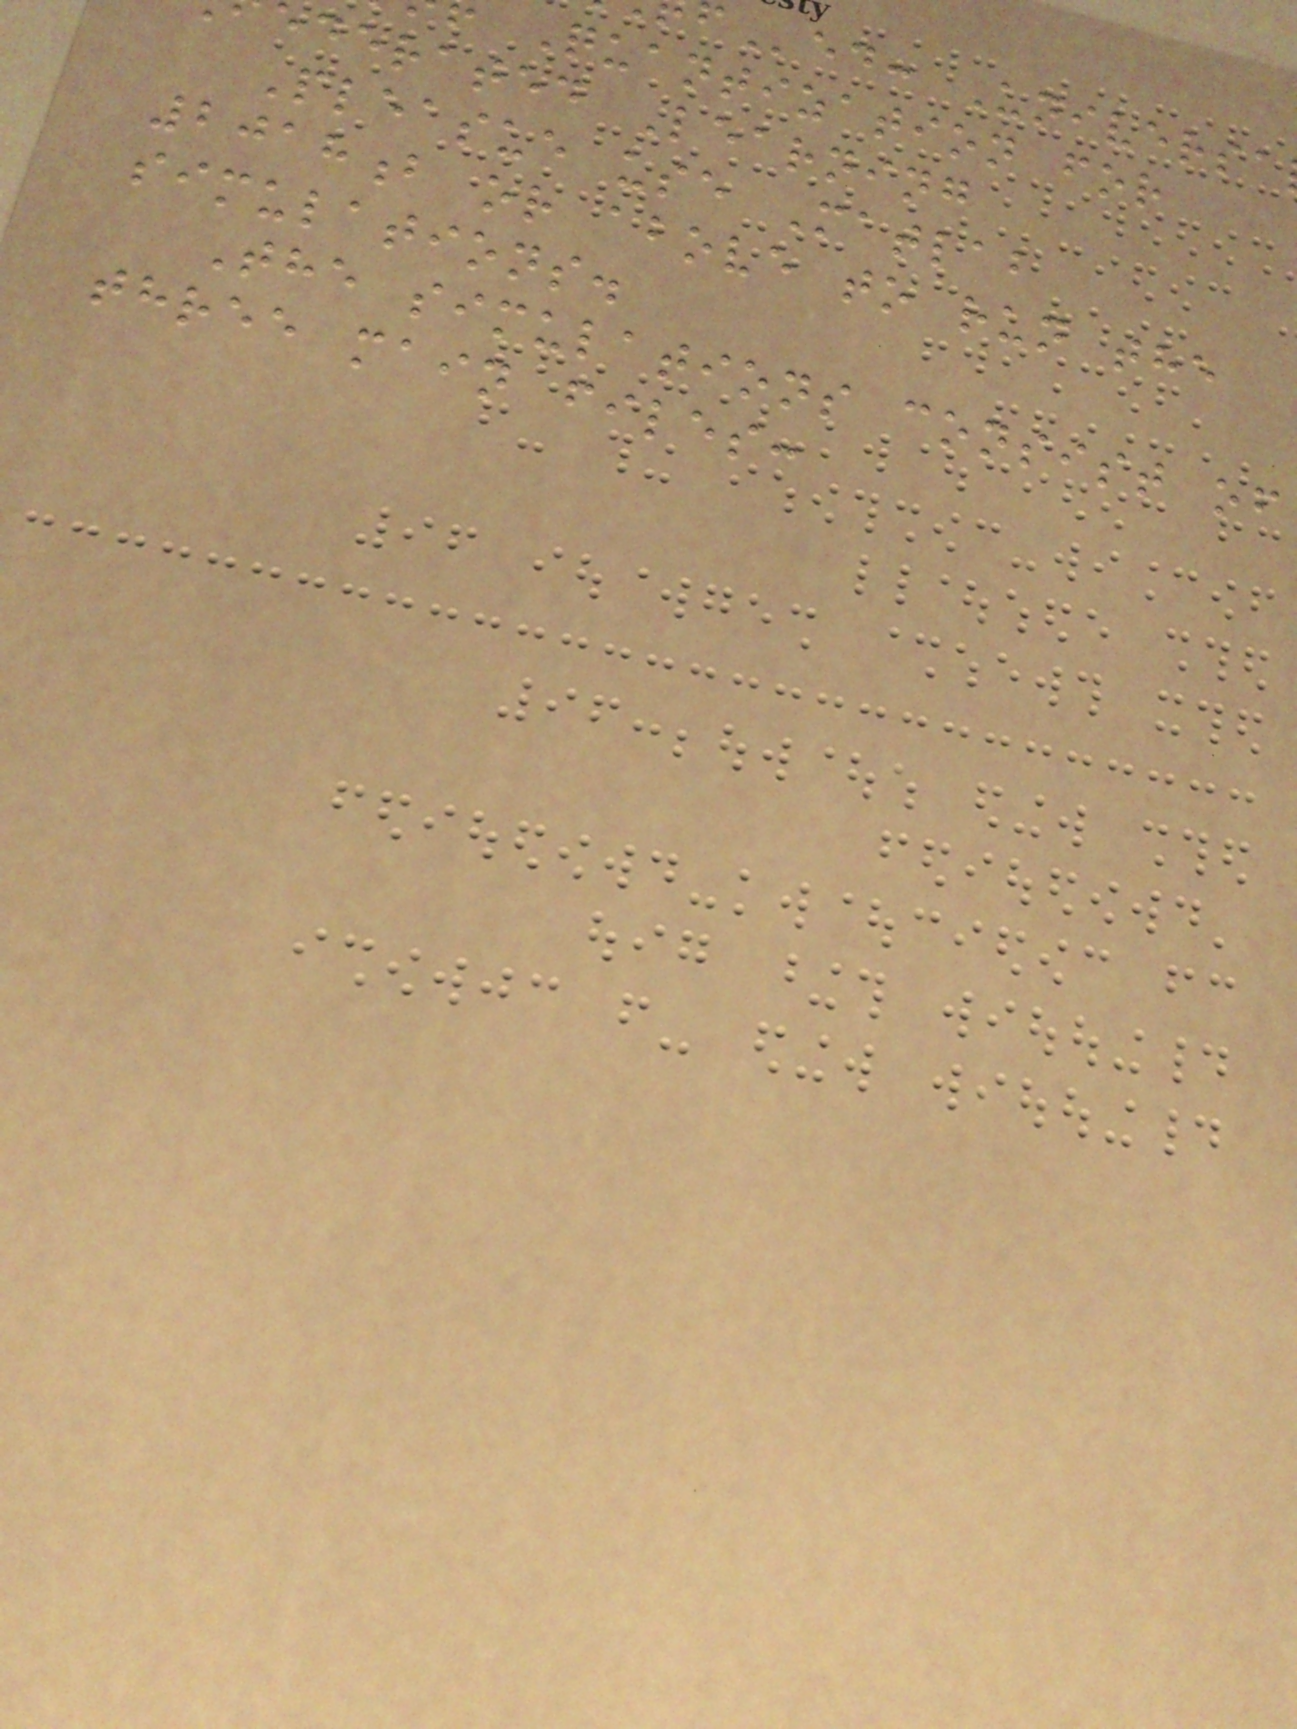ed: Universa
Quantization for
ederated Learning
Pleasue use Matlab
2018b or above to run the
simulations.
The simulations consist of
three main files:
